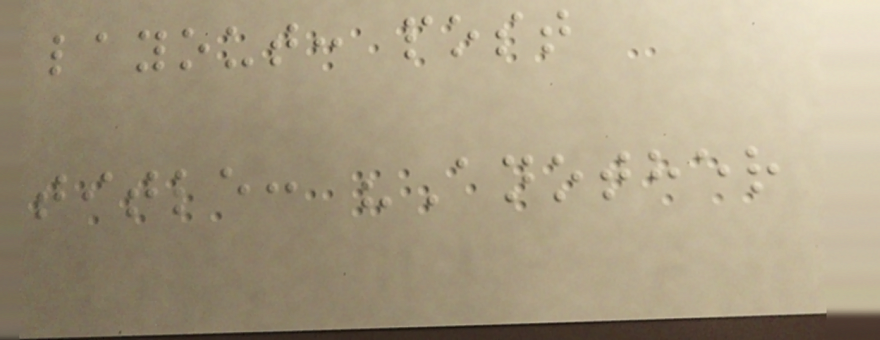layout: post
title: "Another
